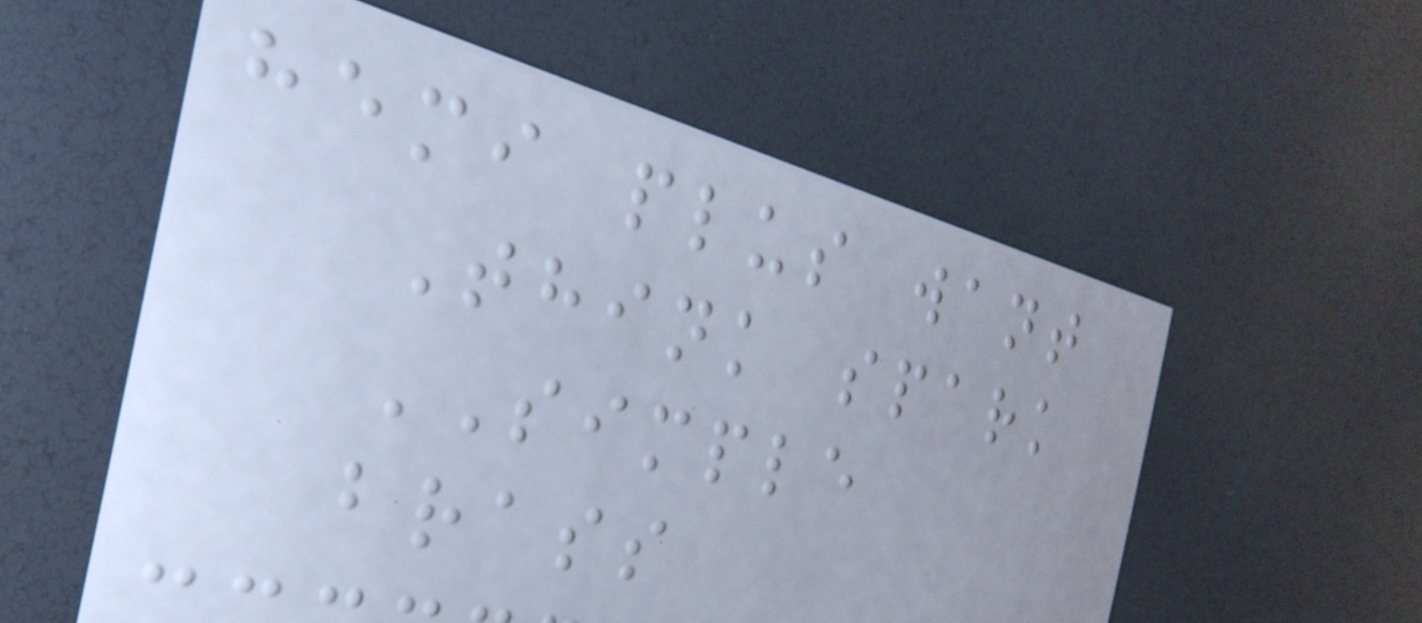hemi plus want
Think spark
SIMPLE
brass
